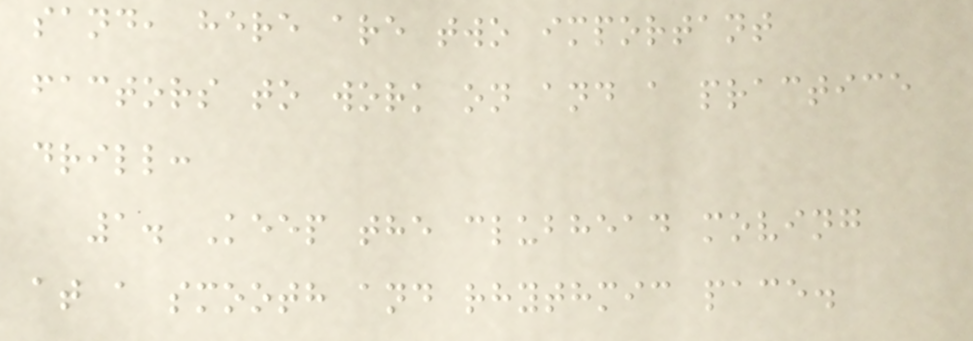sand, here are two important
factors to work on and a practice
drill:
1. Keep the clubhead moving
at a smooth and rhythmic pace.
